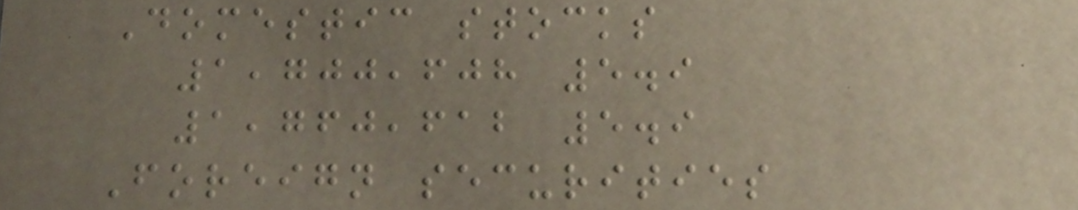Domestic stocks
1,700,608 5.9
1,760,612 5.9
Foreign securities
